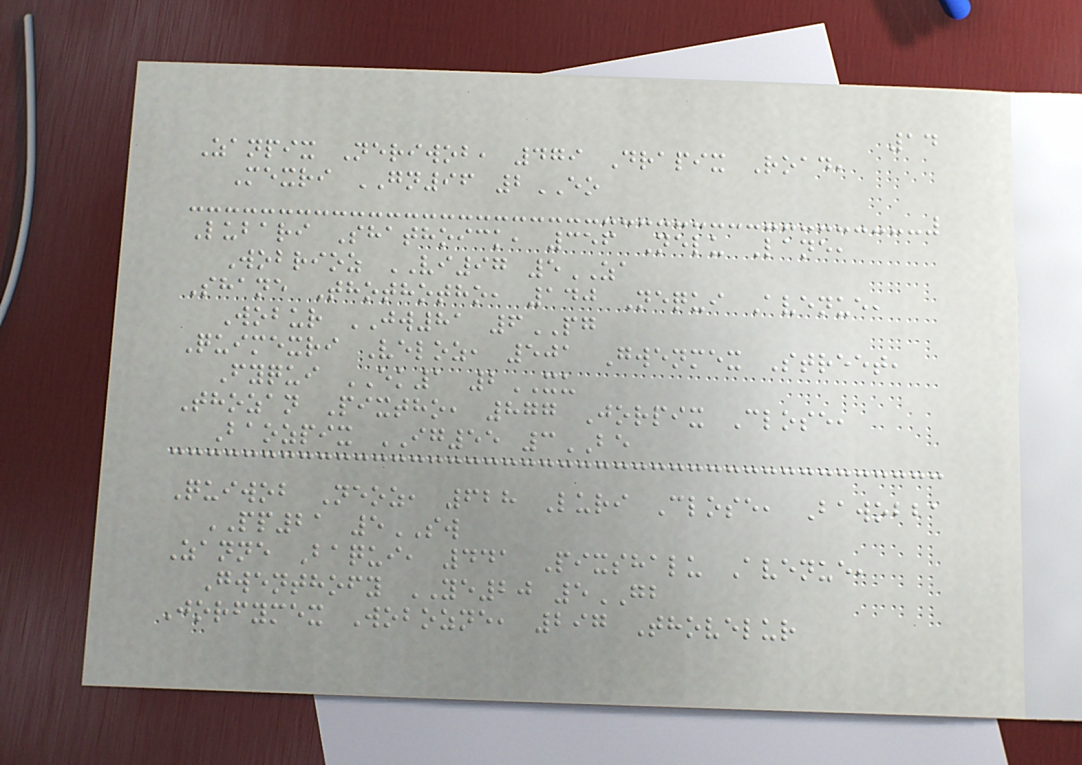14
Zanpix Neriwob, 479 Drapix Road,
Mexri GN96 2EO
Lubari Shathoick, 356 Nelu Lane,
Wobrioz VI97 5ZA
Shane Thothotho, 140 Nequi Avenue,
Wobur JW81 6PG
Quimexri Veloz, 501 Gwenmex Street,
Fyqui EK1 2XU
Thozan Pixtho, 877 Jorpix Close,
Baozpix IG55 3BE
Quiwob Neoz, 628 Luri Close, Bawobba
PP21 5SW
Zanne Baqui, 441 Pixshalu Avenue,
Gwenthofy YE20 5GB
Jorfymex Wobozne, 297 Thovelur
